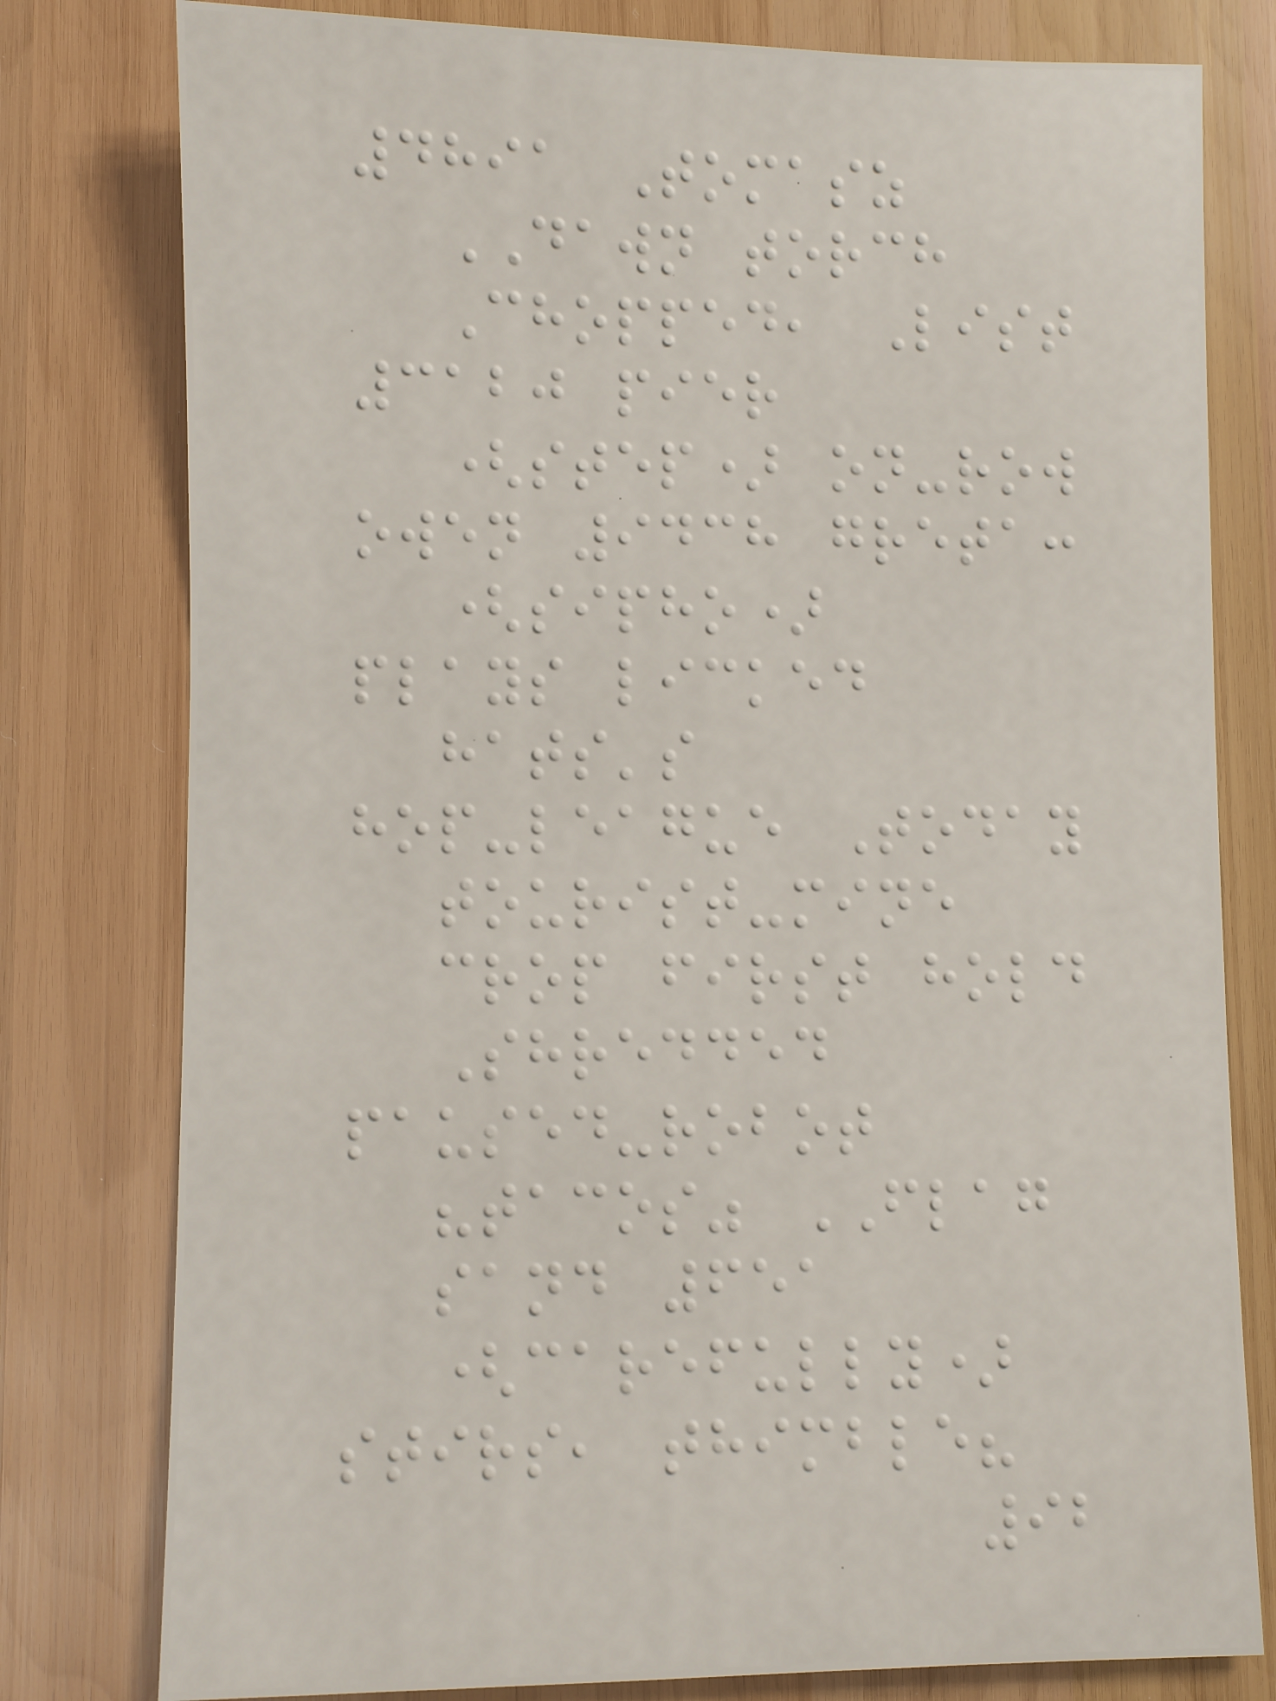4891 Tomasz
DAWN torch
Chopped, List
3120 pier
(step) on-row
owen 9438 greta:
(sipho)
plays licked
hats's
hop-league Today
tourist-mine
crop first hold
Shredded
paused-robot
"tacos" FLAG
sand 651
(carefully)
stirs, thimble?
92
